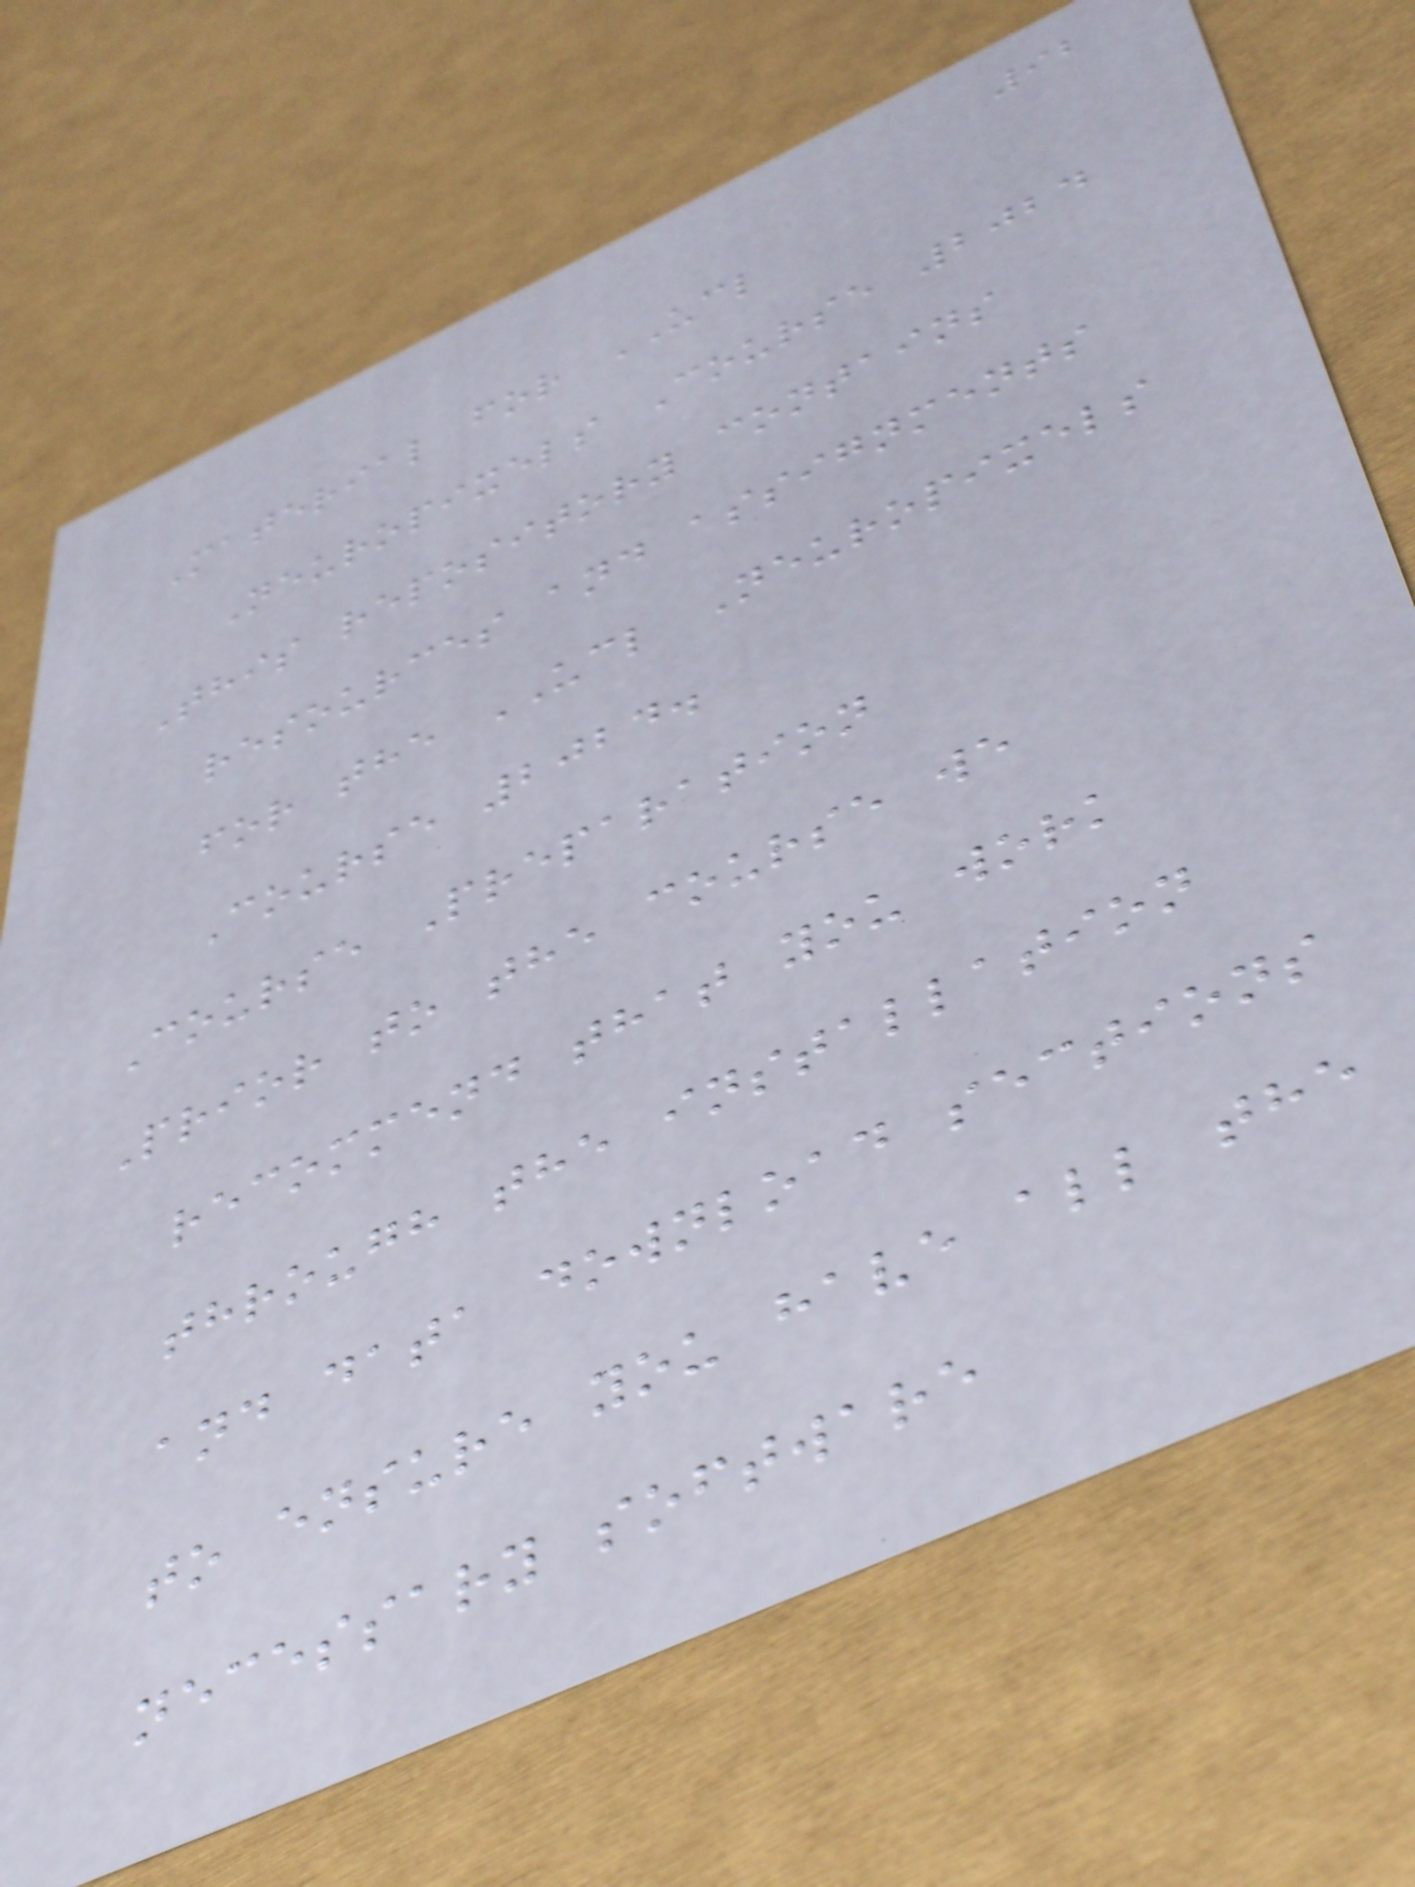92
Material for UCL
Neuropixels Course 2024
This repository contains
resources and assignments
for the UCL Neuropixels
Course 2024.
Course Preparation
Prior to the course we
recommend that you work
through the installation
and data download sections
to ensure you have all the
necessary software
